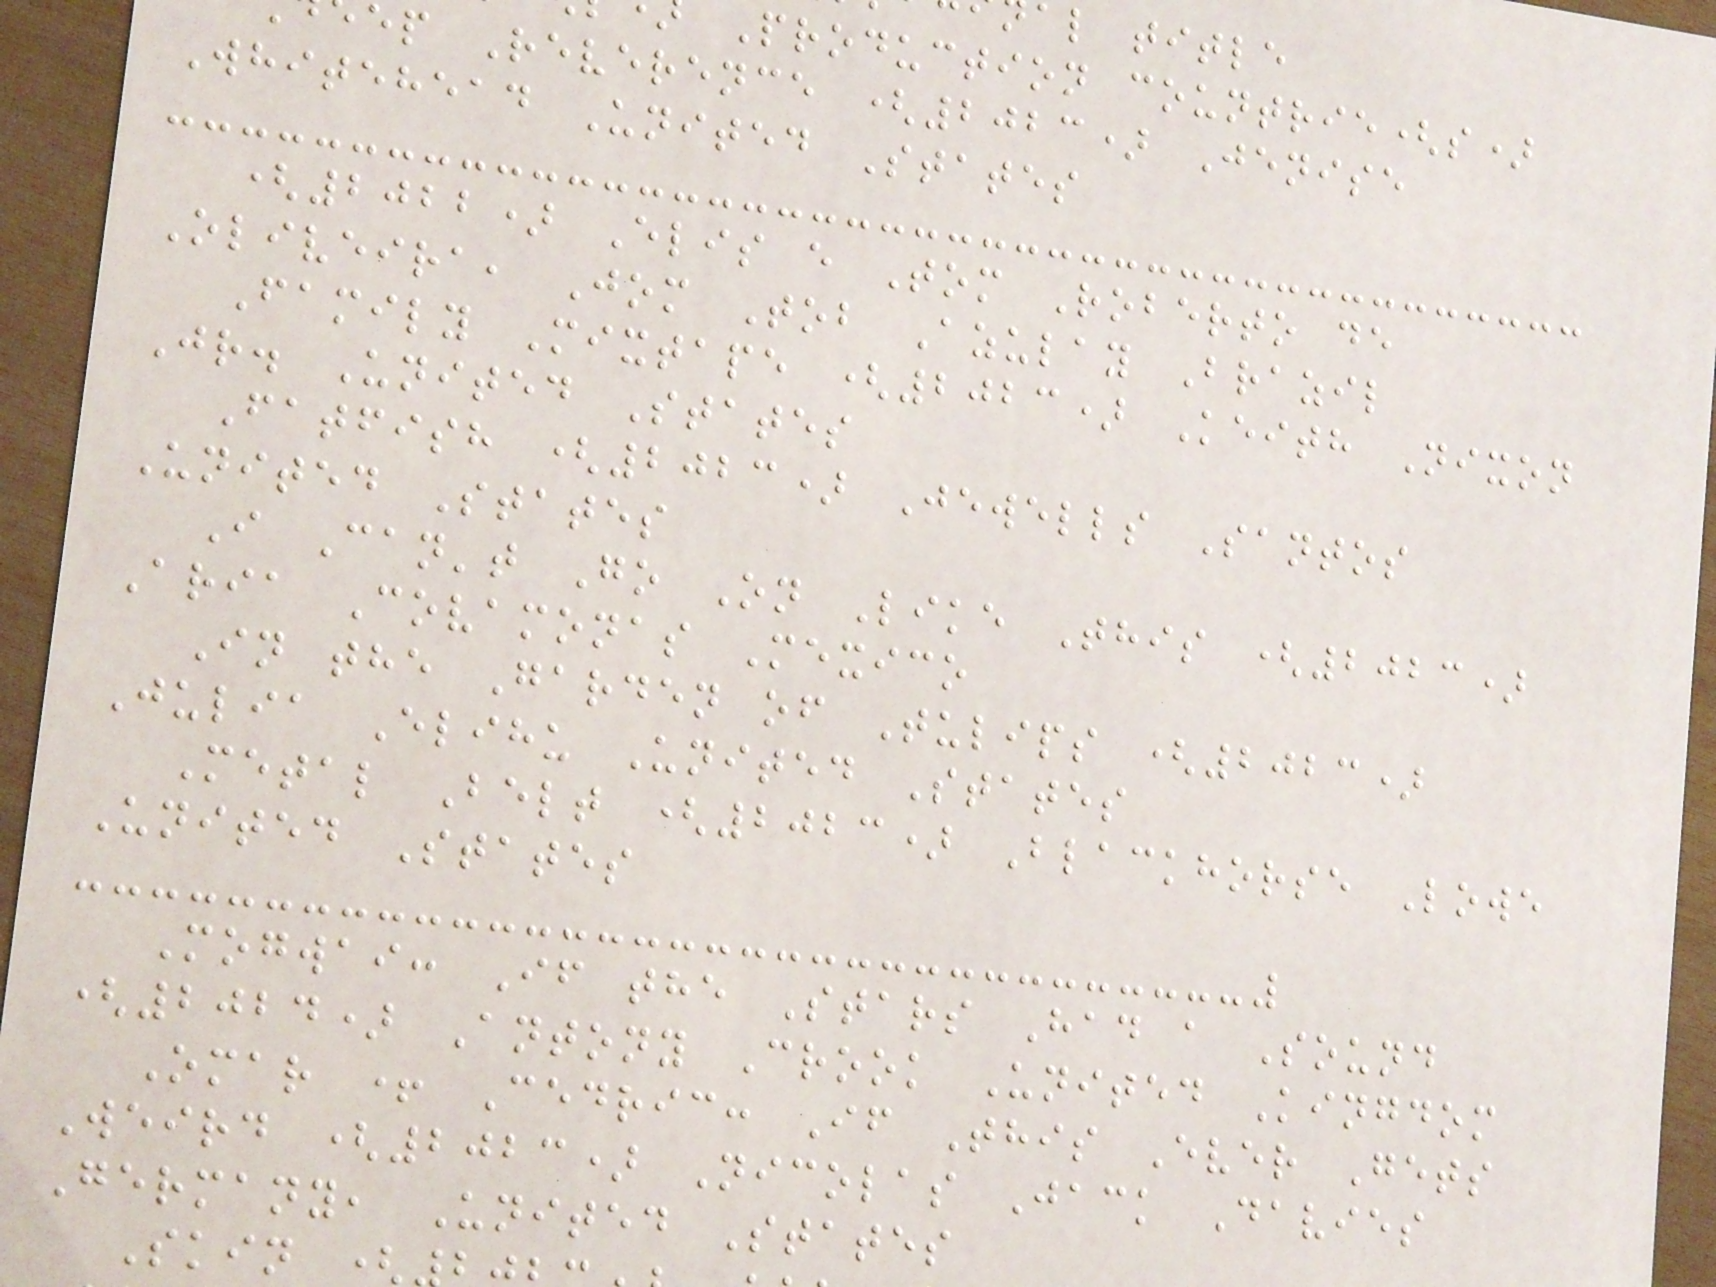al title
Production countrie(s)
ep Reverence (2023) Jenise
Whitehead United States
(2022) Elis e Tom Roberto de
Oliveira, Jom Tob Azulay Brazil
Family Mixtape (2023) Keith Nixon
Jr. United States
Fatfish (2023) Jewells Santos
United States
I Can't Go On Like This (2023)
Aria Covamonas Mexico
In the Garden of Tulips (2023)
Julia Elihu United States
Metal Belt (2023) Blackhorse Lowe
United States
Mogwai: If the Stars Had a Sound
(2024) Antony Crook United Kingdom
Omar + Cedric: If This Ever Gets
Weird (2023) Nicolas Jack Davies
Germany, United States
